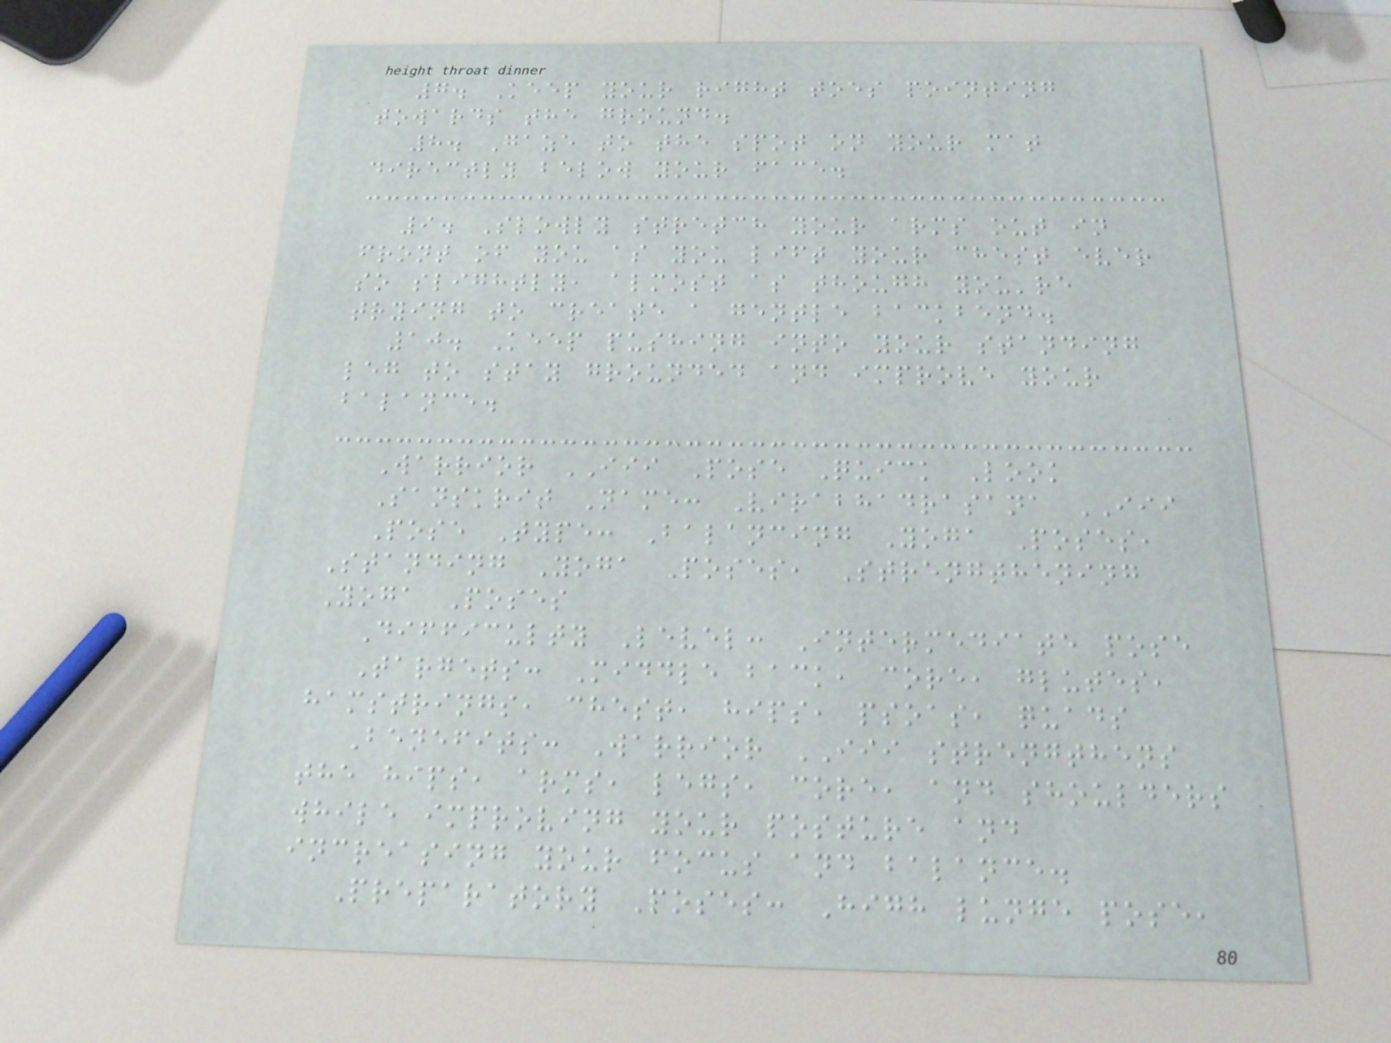7. Keep your right toes pointing
towards the ground.
8. Gaze to the spot on your mat
directly below your face.
9. Slowly stretch your arms out in
front of you as you lift your chest ever
so slightly, almost as though you're
trying to create a gentle backbend.
10. Keep pushing into your standing
leg to stay grounded and improve your
balance.
Warrior III Pose Quick Look
Sanskrit Name: Virabhadrasana III
Pose Type: Balancing Yoga Poses,
Standing Yoga Poses, Strengthening
Yoga Poses
Difficulty Level: Intermediate pose
Targets: Middle back, core, glutes,
hamstrings, chest, hips, psoas, quads
Benefits: Warrior III strengthens
the hips, arms, legs, core, and shoulders
while improving your posture and
increasing your focus and balance.
Preparatory Poses: High lunge pose,
